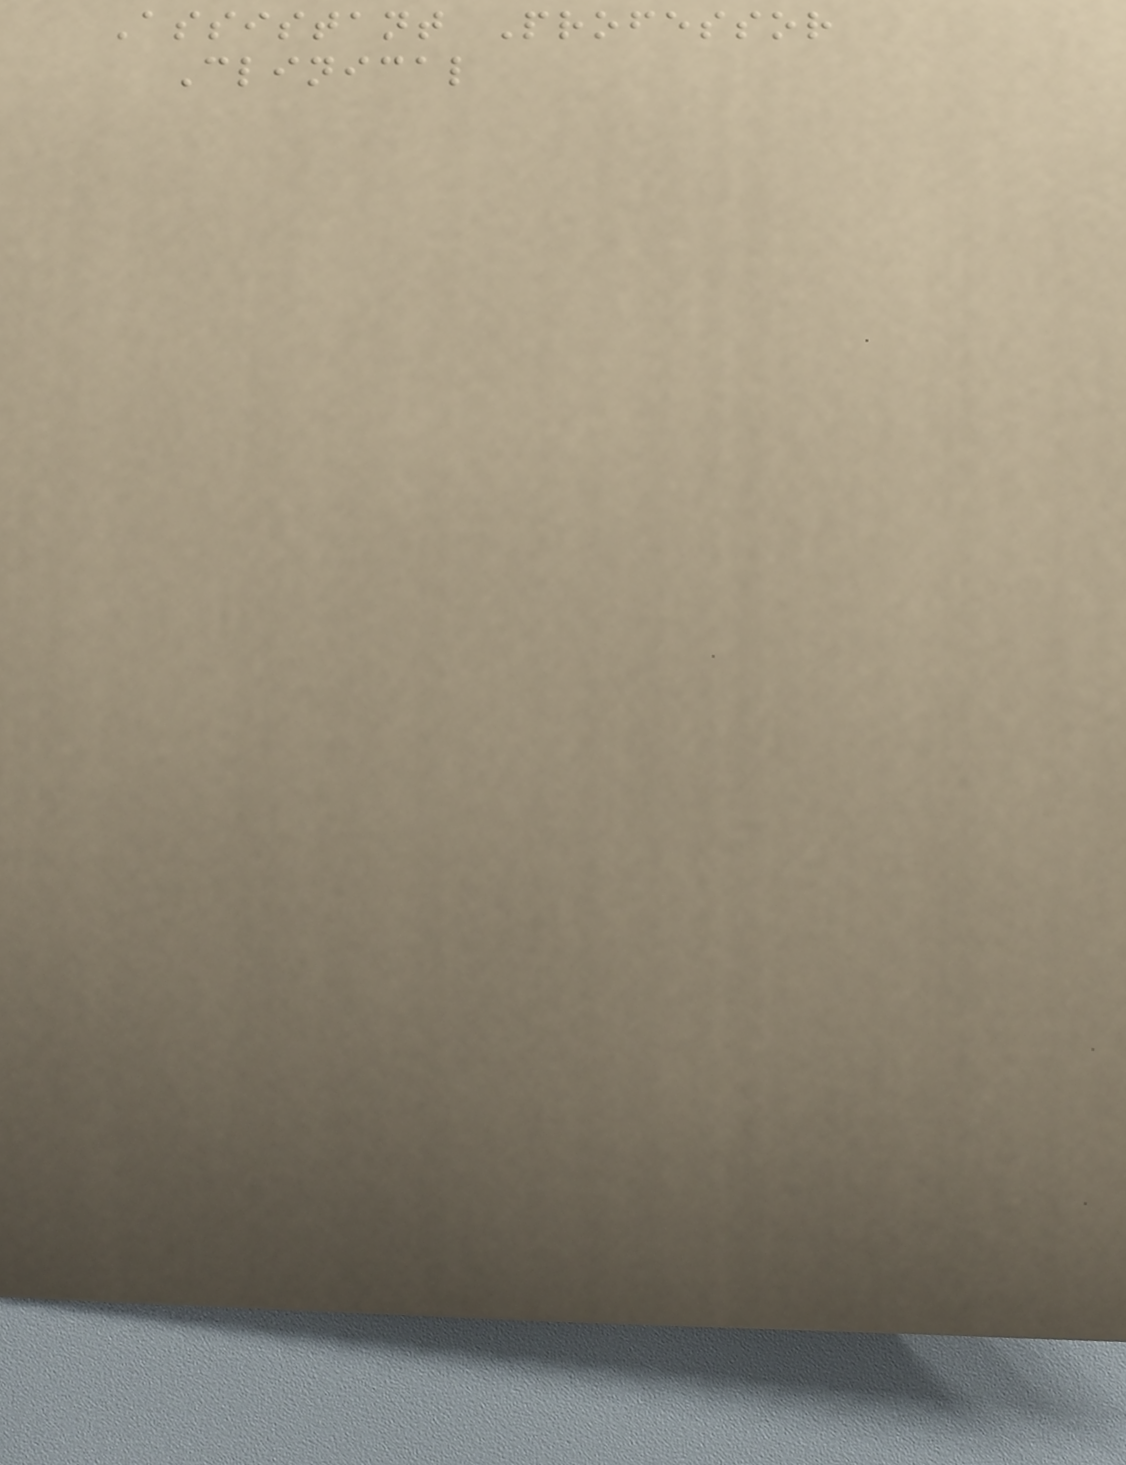Assistant Professor
Clinical
